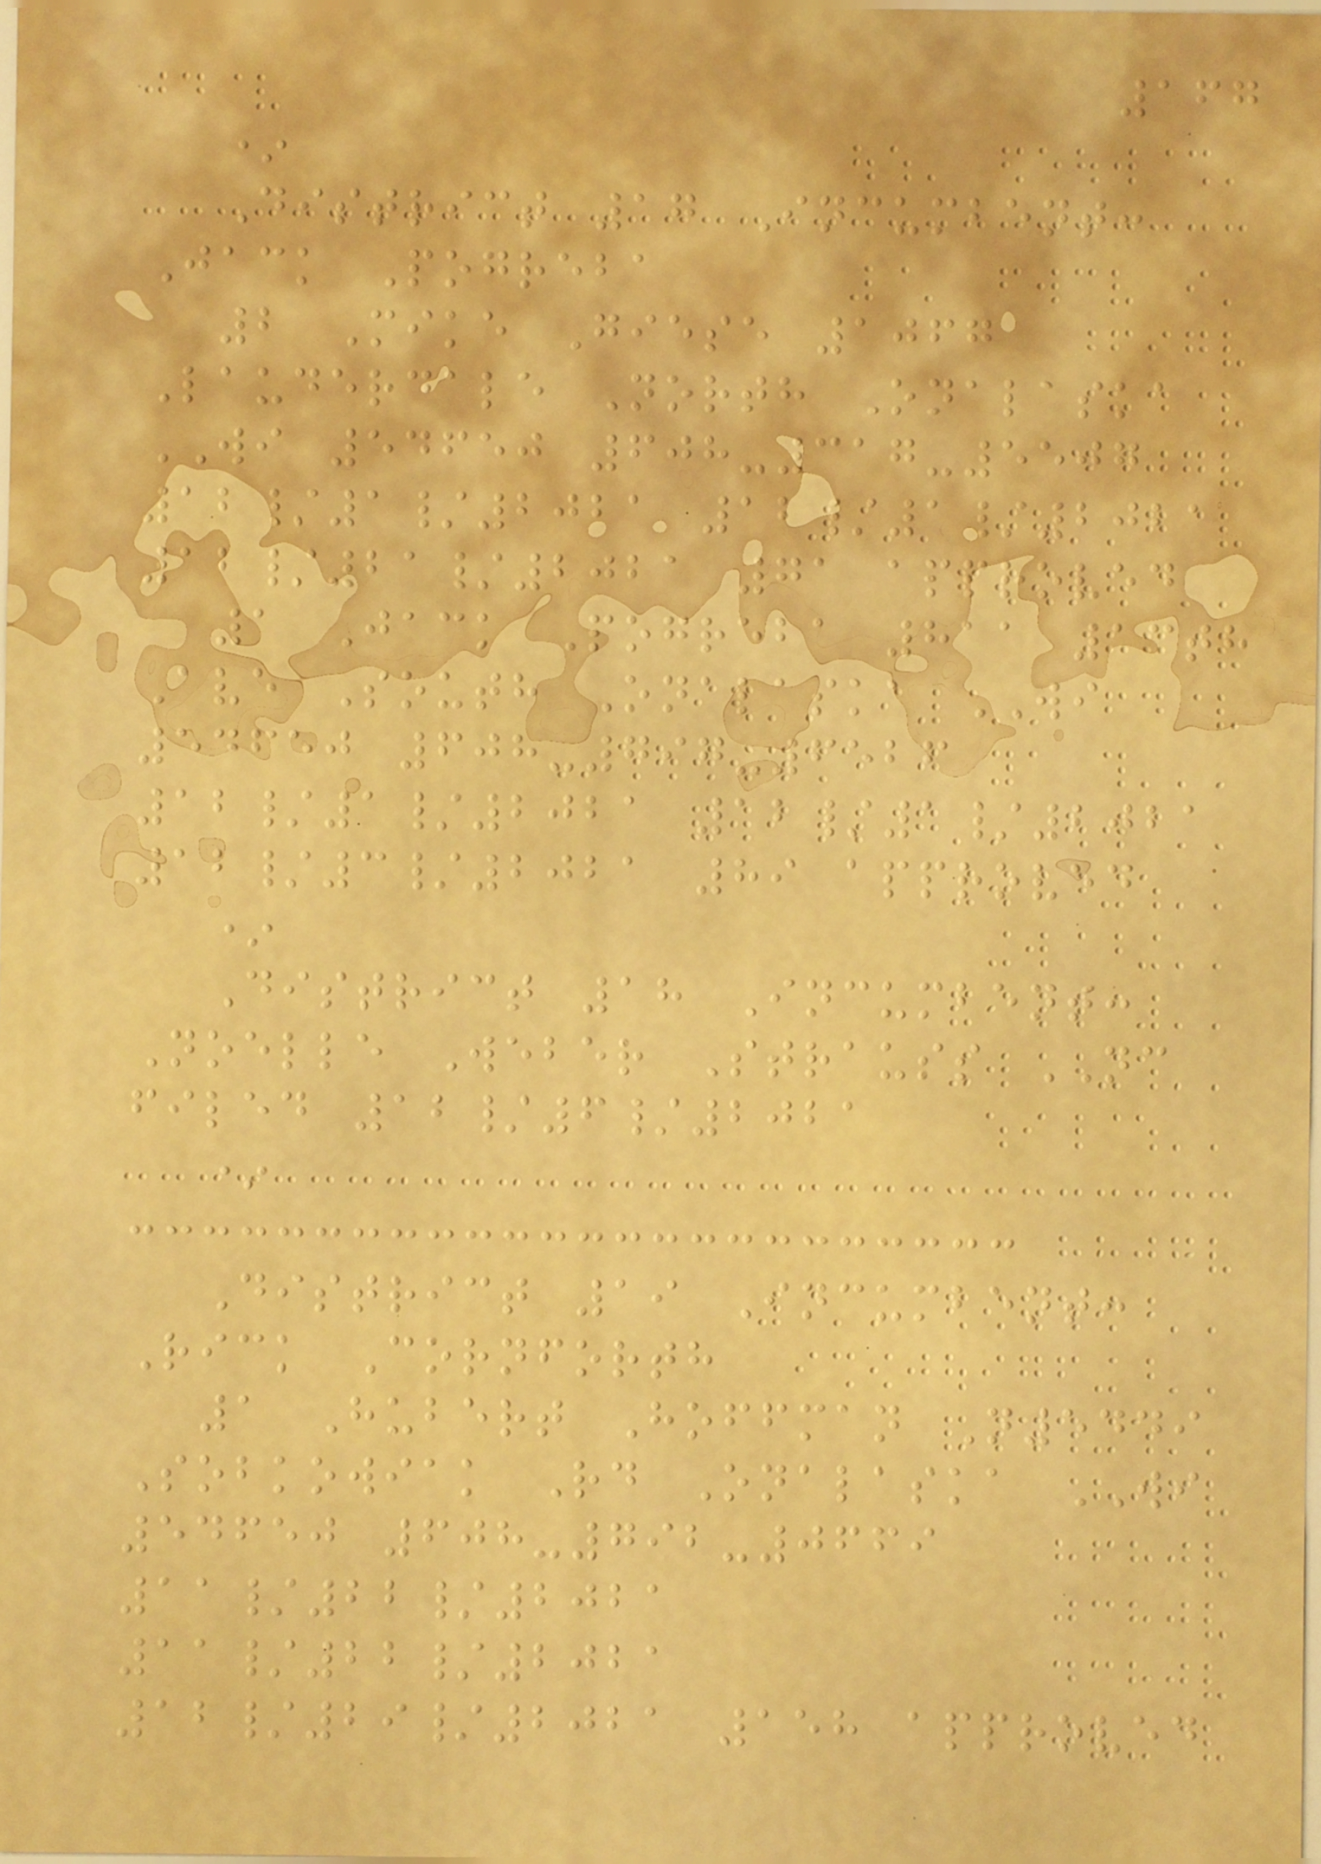167
*
District 17 Incumbent:
Jack Pogreba
2 Mike Giese 1067
Lauderdale North Onalaska
WI 54650 608-317-5507
12/1/2021 12/1/2021
12/21/2021 71 approved
1 Jack Pogreba 811 13th
Ave South Onalaska WI
54650 608-797-6526
12/1/2021 12/1/2021
12/3/2021 89 approved
*
District 18 Incumbent:
Noelle Weber Strauss NC
filed 12/6/2021
*
District 19 Incumbent:
Rick Cornforth
1 Hubert Hoffman N5449
Sobkowiak Rd Onalaska WI
54650 608-792-0669
11/22/2021
11/22/2021
12/29/2021 158 approved
